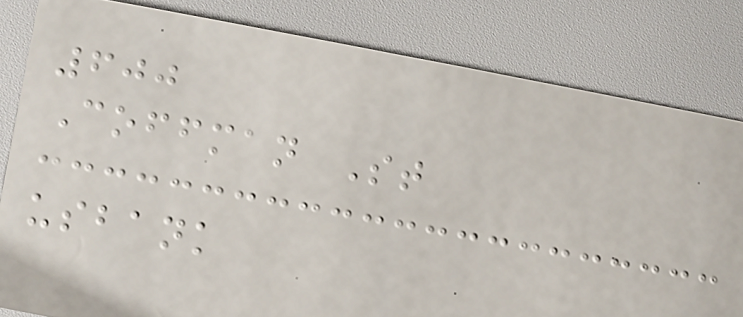600
Coffman St
usbank
